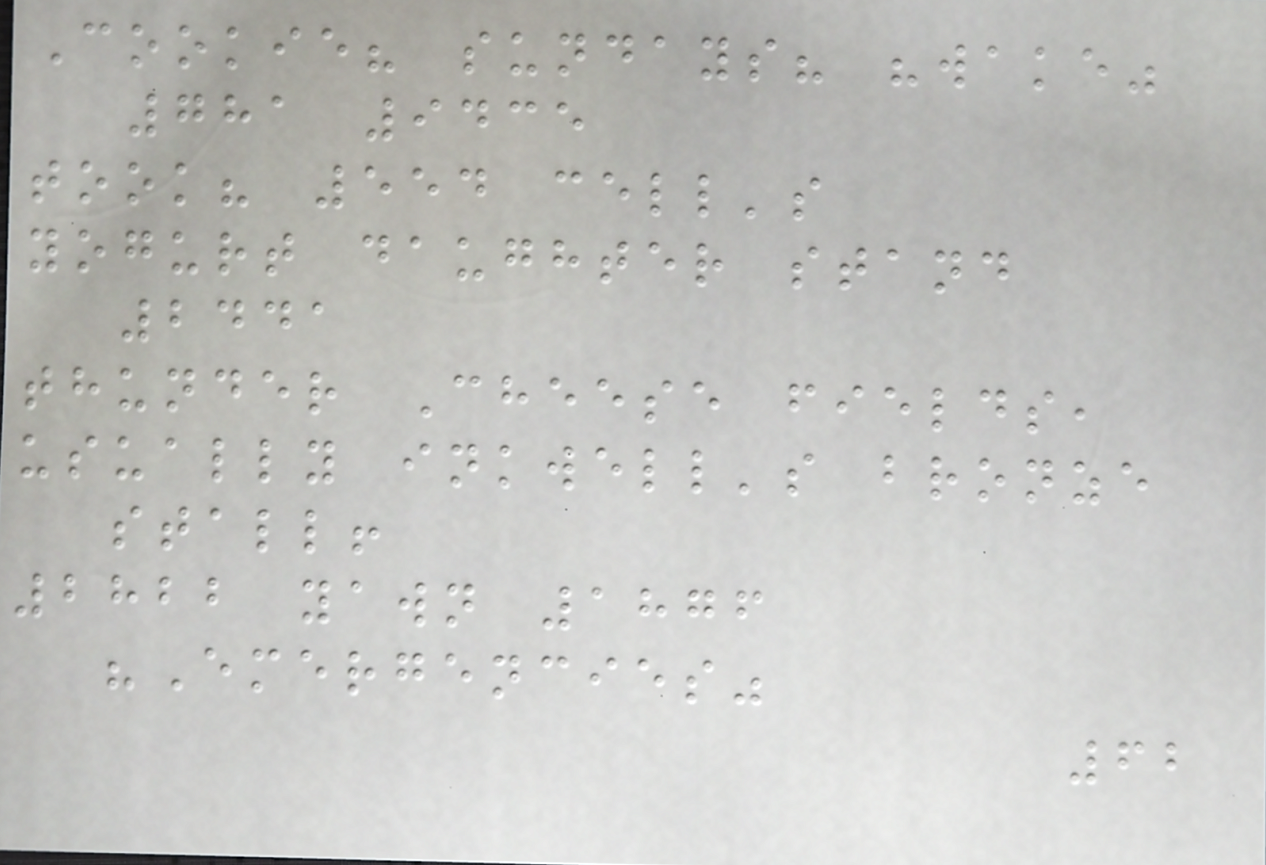Cookie? sundays? "wake"
781 9435
took? 554 cell's
yogurt daughter stand
2441
thunder Cheese fields,
usually inkwell's bronze
stall!
2822 yawn 1876
"Emergencies"
62
